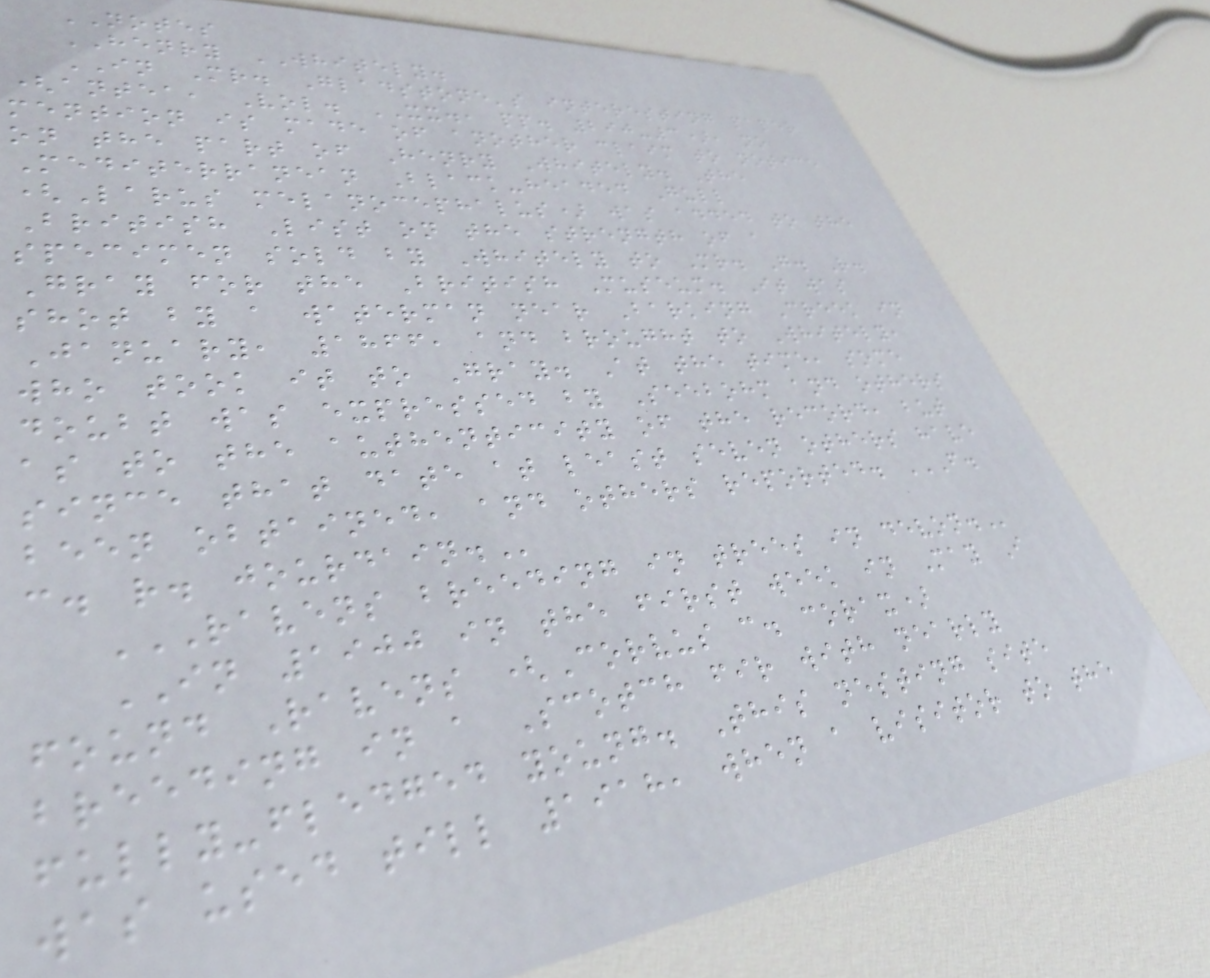NOTES
HENRY WHITELY.
IN Mr. Gladstone's interesting paper
(antea, Vol. XX., pp. 290-3), no
mention is made of another claim to notice
on the part of Henry Whitely. The
Mediterranean Black-headed Gull
(Larus melanocephalus) was added to the
British List on the strength of a
specimen sold by Whitely to Mr. G. R.
Gray for the British Museum. It was
shot by a waterman near Barking Creek in
January, 1866, and brought to Whitely,
who took it to Gray. At the time, some
doubt was expressed by Seebohm and others
as to the authenticity of the record, but
since that date at least seven others have
been obtained, and others reported. F.
C. R. JOURDAIN.
RAVENS BREEDING IN TREES IN DEVON.
IN 1900 in the first week in May I
found Ravens (Corvus c. corax)
breeding in a Scotch fir with nearly
fully-fledged young. This nesting site
was used till 1918, when a visitor to the
